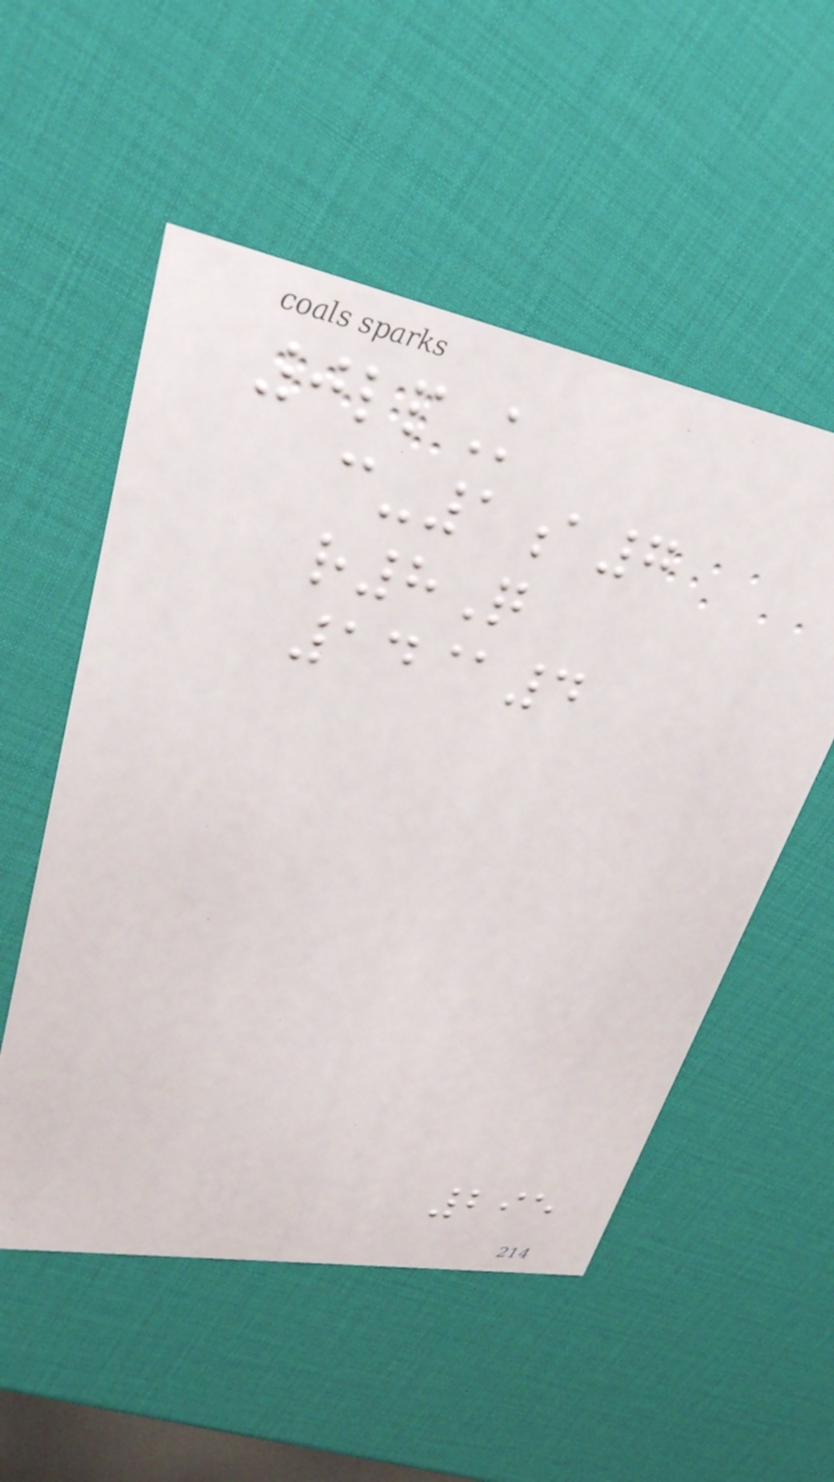0lpK
c-1a7
r8Q
14@4
295
